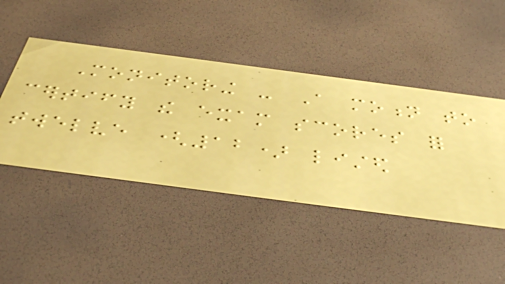Monitoring - A motion to
certify the exam scores for
twelve (12) listed
